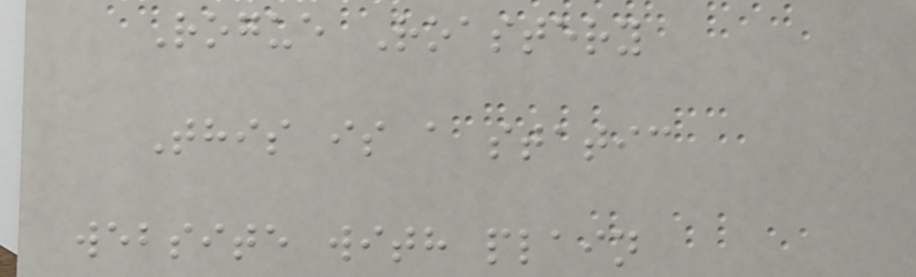Rogue Roastery
This is a static
website with plain
